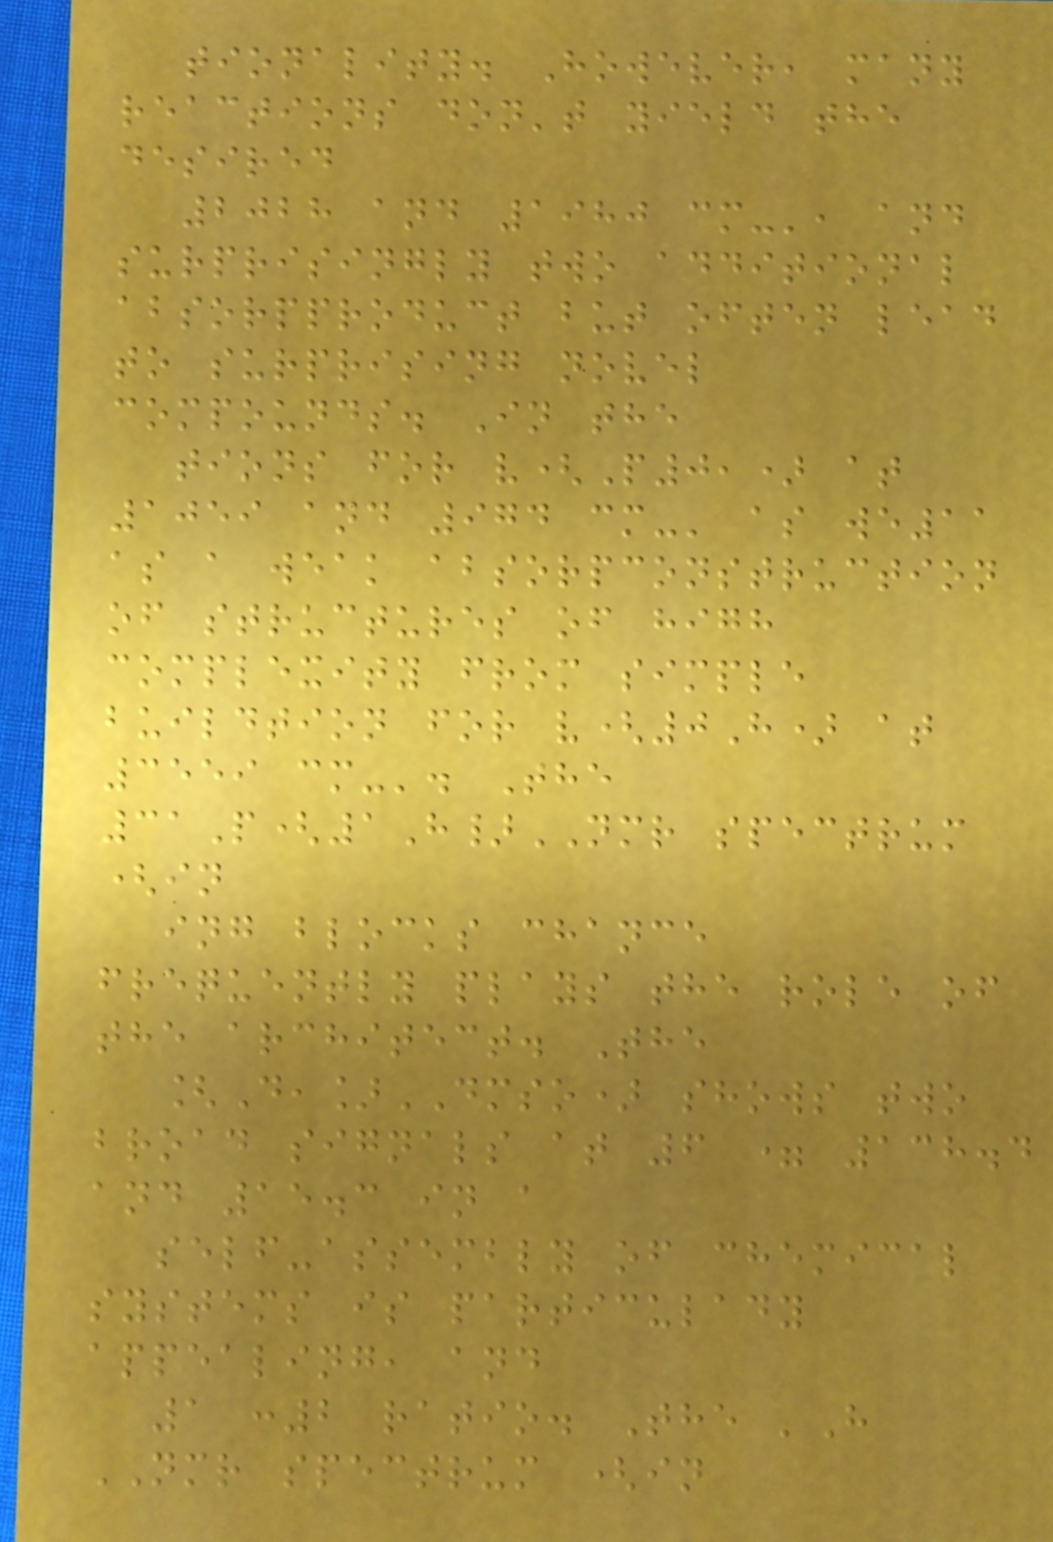tionality. However, many
reactions don't yield the
desired
2028 and 1980 cm-', and
surprisingly two additional
absorpproduct but often lead
to surprising novel
compounds. In the
tions for v(P0,) at
1059 and 974 cm-' as we11
as a weak absorpconstruction
of structures of high
complexity from simple
buildtion for v(0H) at
3559 cm-'. The
31P(1H}NMR spectrum
(in
ing blocks chance
frequently plays the role of
the architect. The
[D,]DMSO) shows two
broad signals at 6 = 138.4
and 15.3 in a
self-assembly of chemical
systems is particulady
appealing, and
1 :2 ratio. The 'H
NMR spectrum (in
